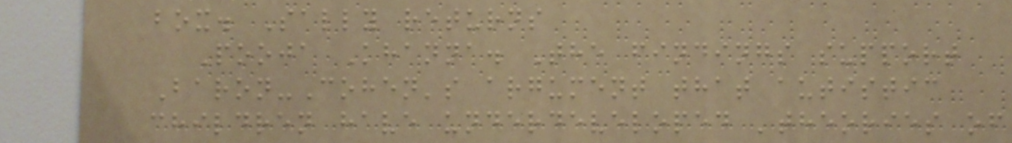box. Sally returns
Pooja Khanna. The findings support
Baron-Cohen's argument that autistic
children have underdeveloped 'theories of
